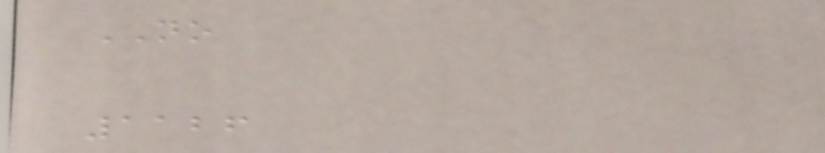NO
1126
